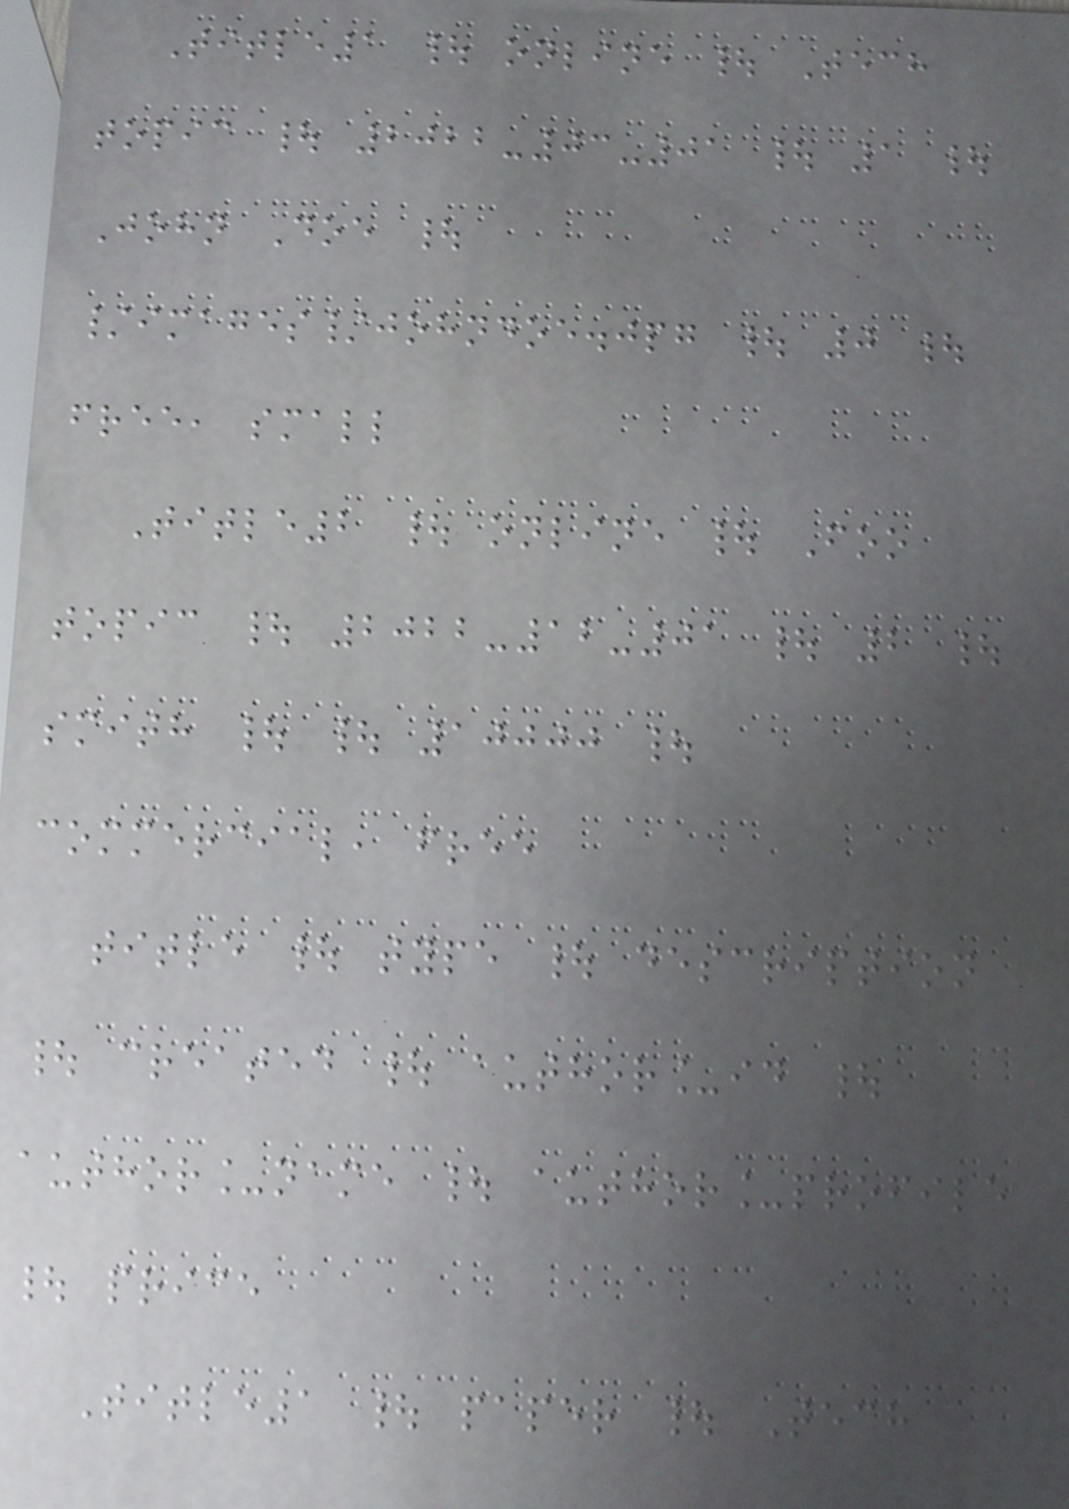Title1 | online | Tech
topic | 2022-03-01 | 1 |
John Doe |
/images/johndoe.jpg | 0 |
free, small
Title2 | online | Foo
topic | 2022-12-01 | 2 |
smith | | 10000 |
commercial, free
title | type | description
| created | author_id |
author_name | author_profile
| price
Title1 | paper | Tech
